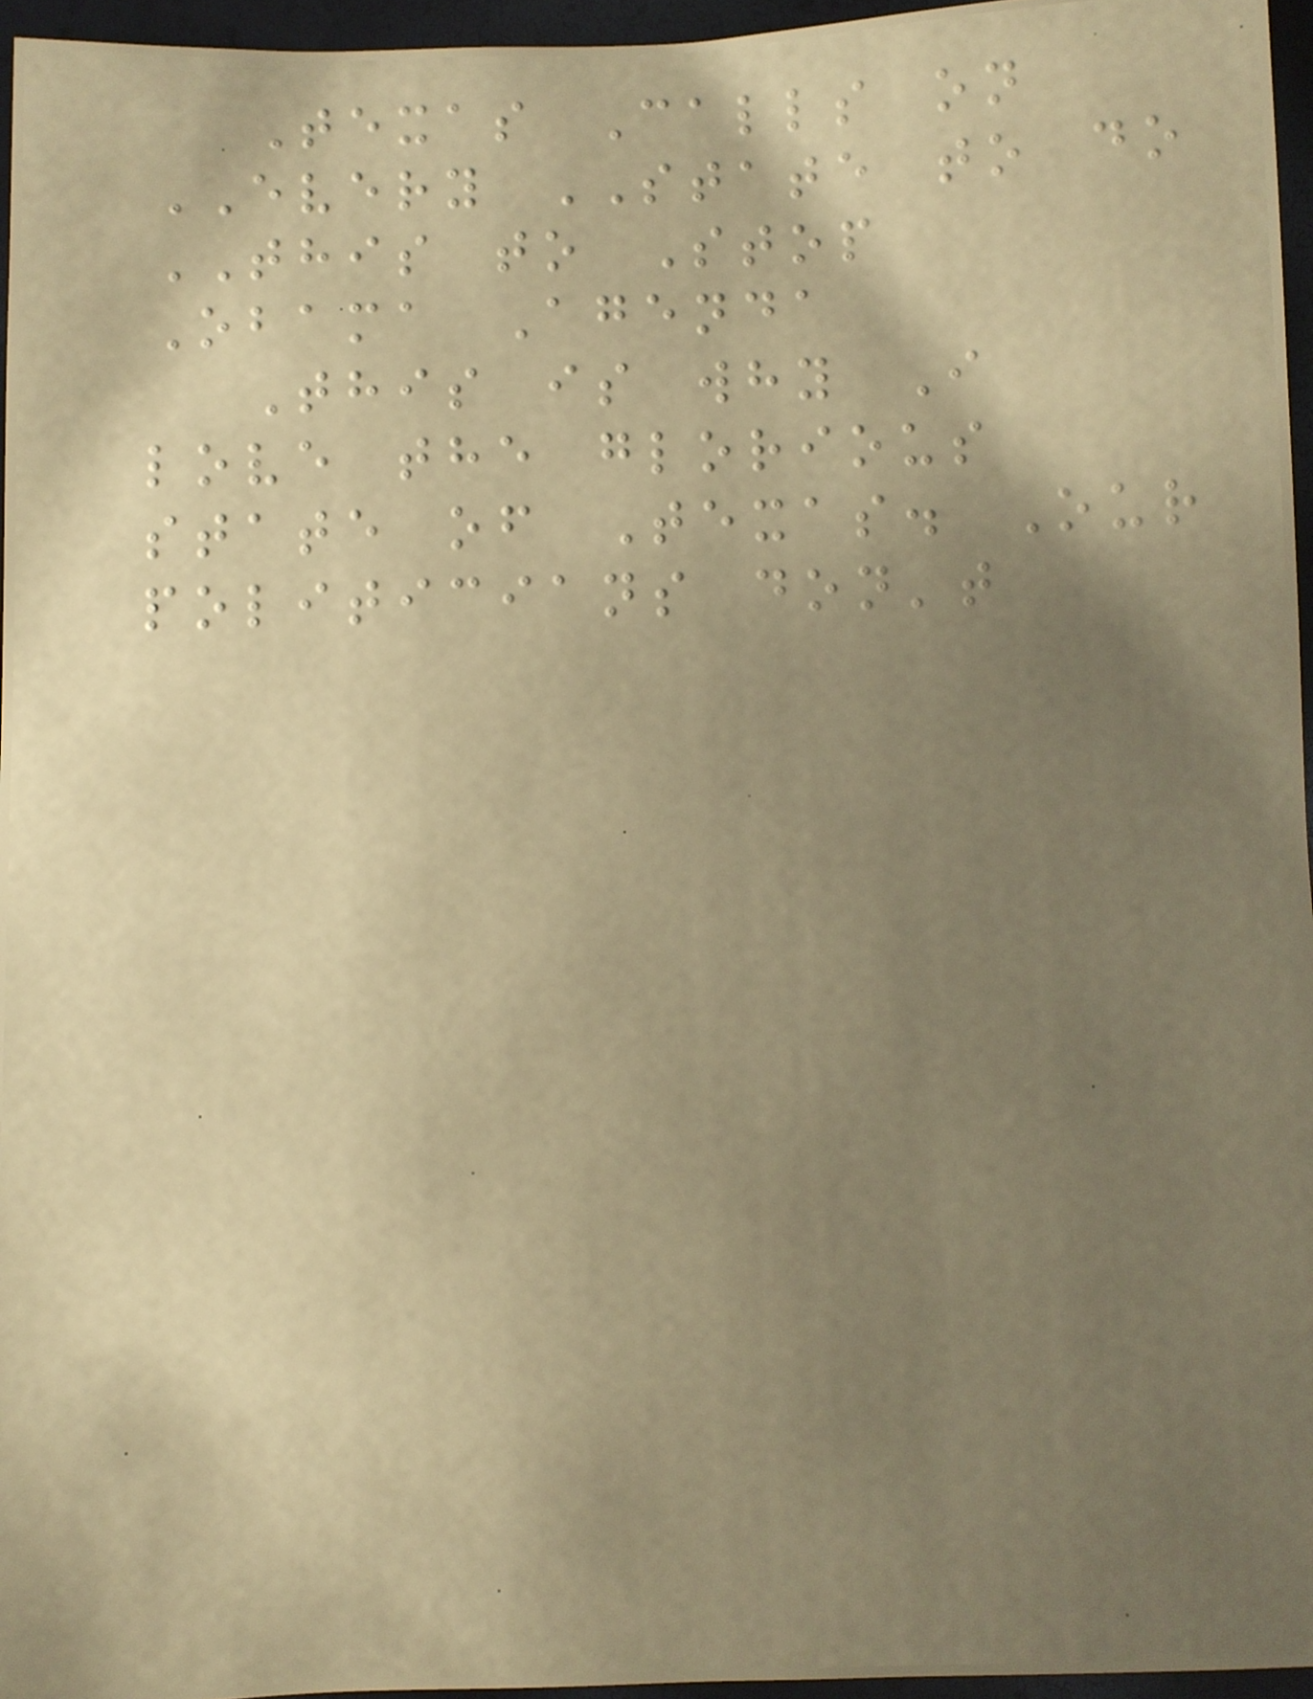Texas Calls on
EVERY STATE to do
THIS to Stop
Obama Agenda
This is why I
love the glorious
state of Texas. Our
politicians don't
